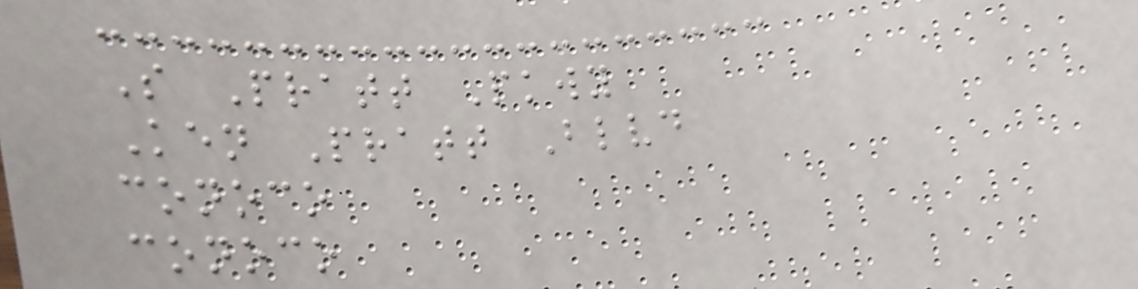S Pratt Pkwy
Ken Pratt Blvd
conoco
conoco
